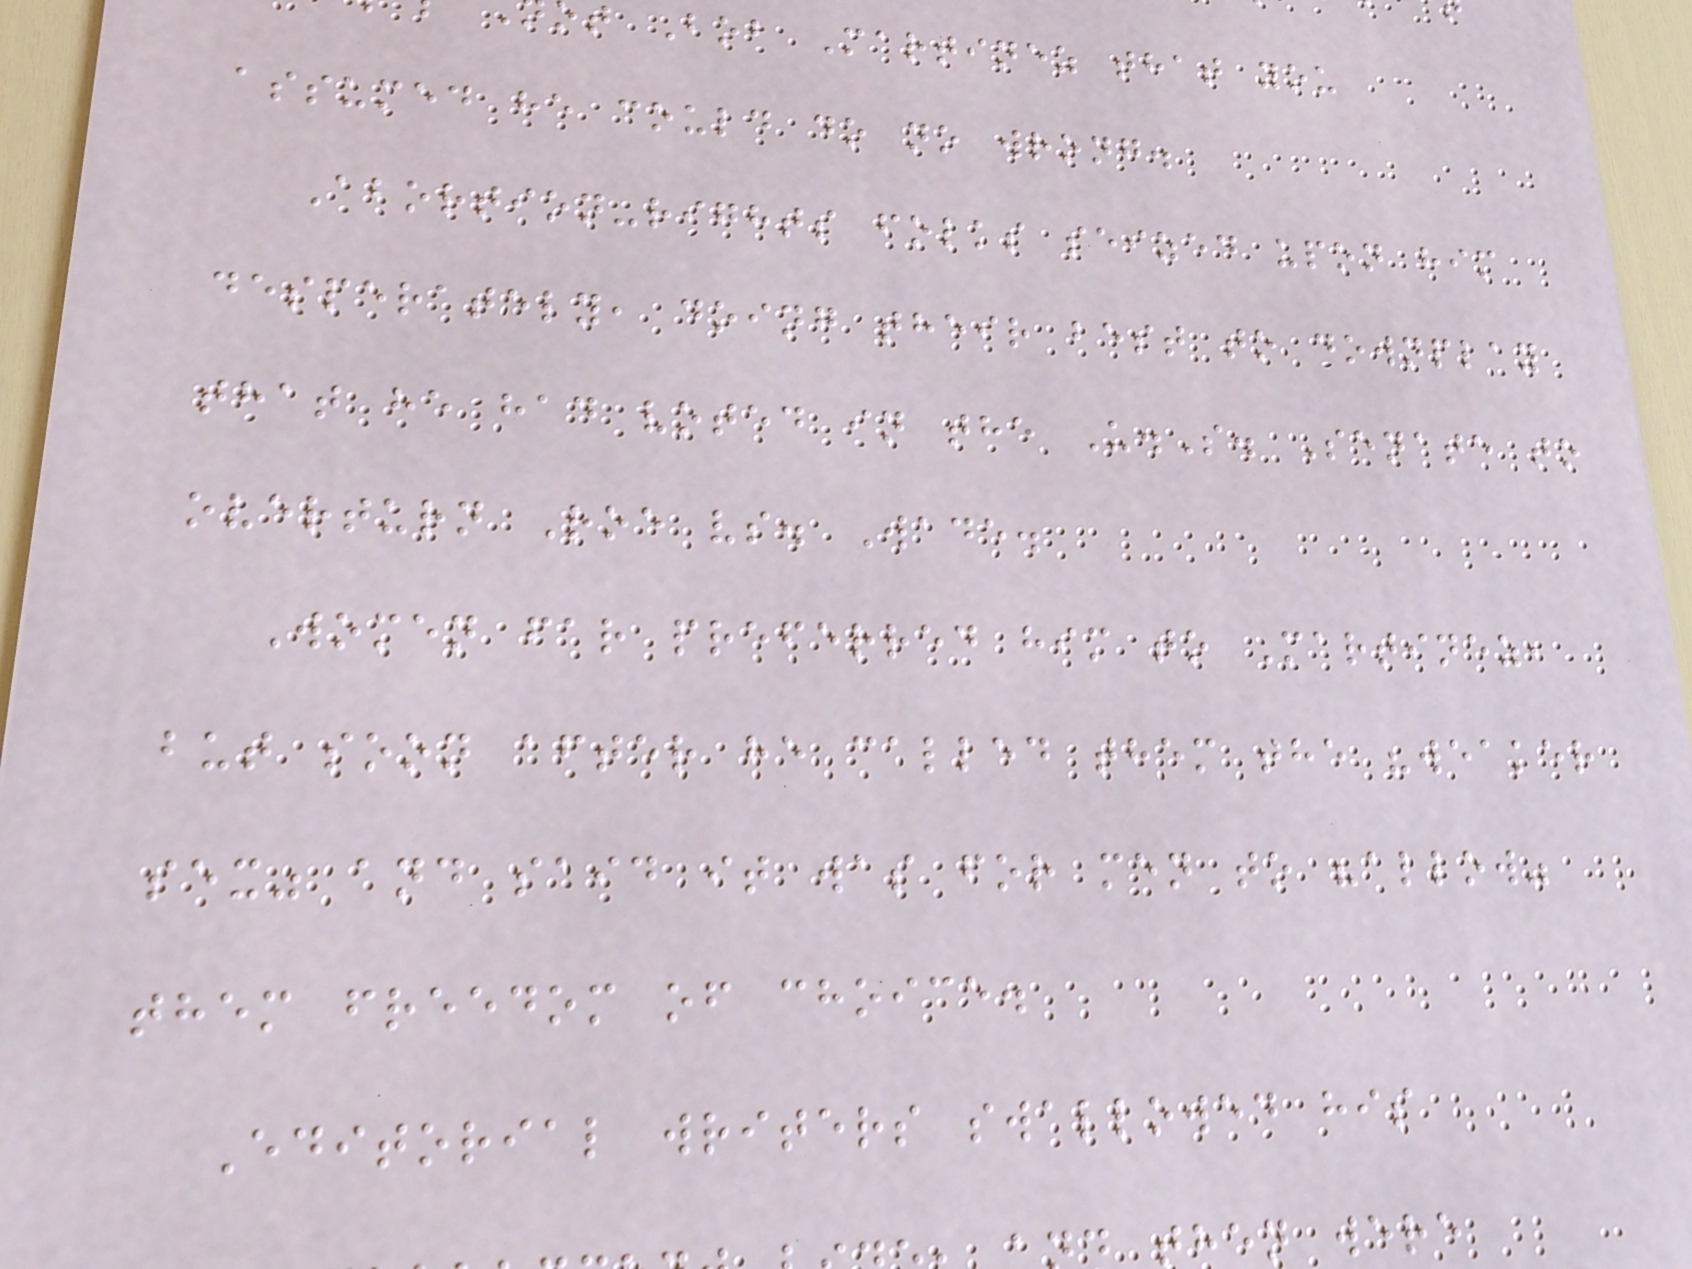t Bob Martinez that you
assumed he could do no wrong.
Abortion-rights folks seized upon him
desperately, doing their best to downplay
that he had voted in the U.S. Senate to
overturn Roe vs. Wade.
Women far preferred him to Martinez,
but soon after he called them the "weaker
sex" and said it was for men to "allow"
them freedom of choice.
Editorial writers swallowed his
then were
